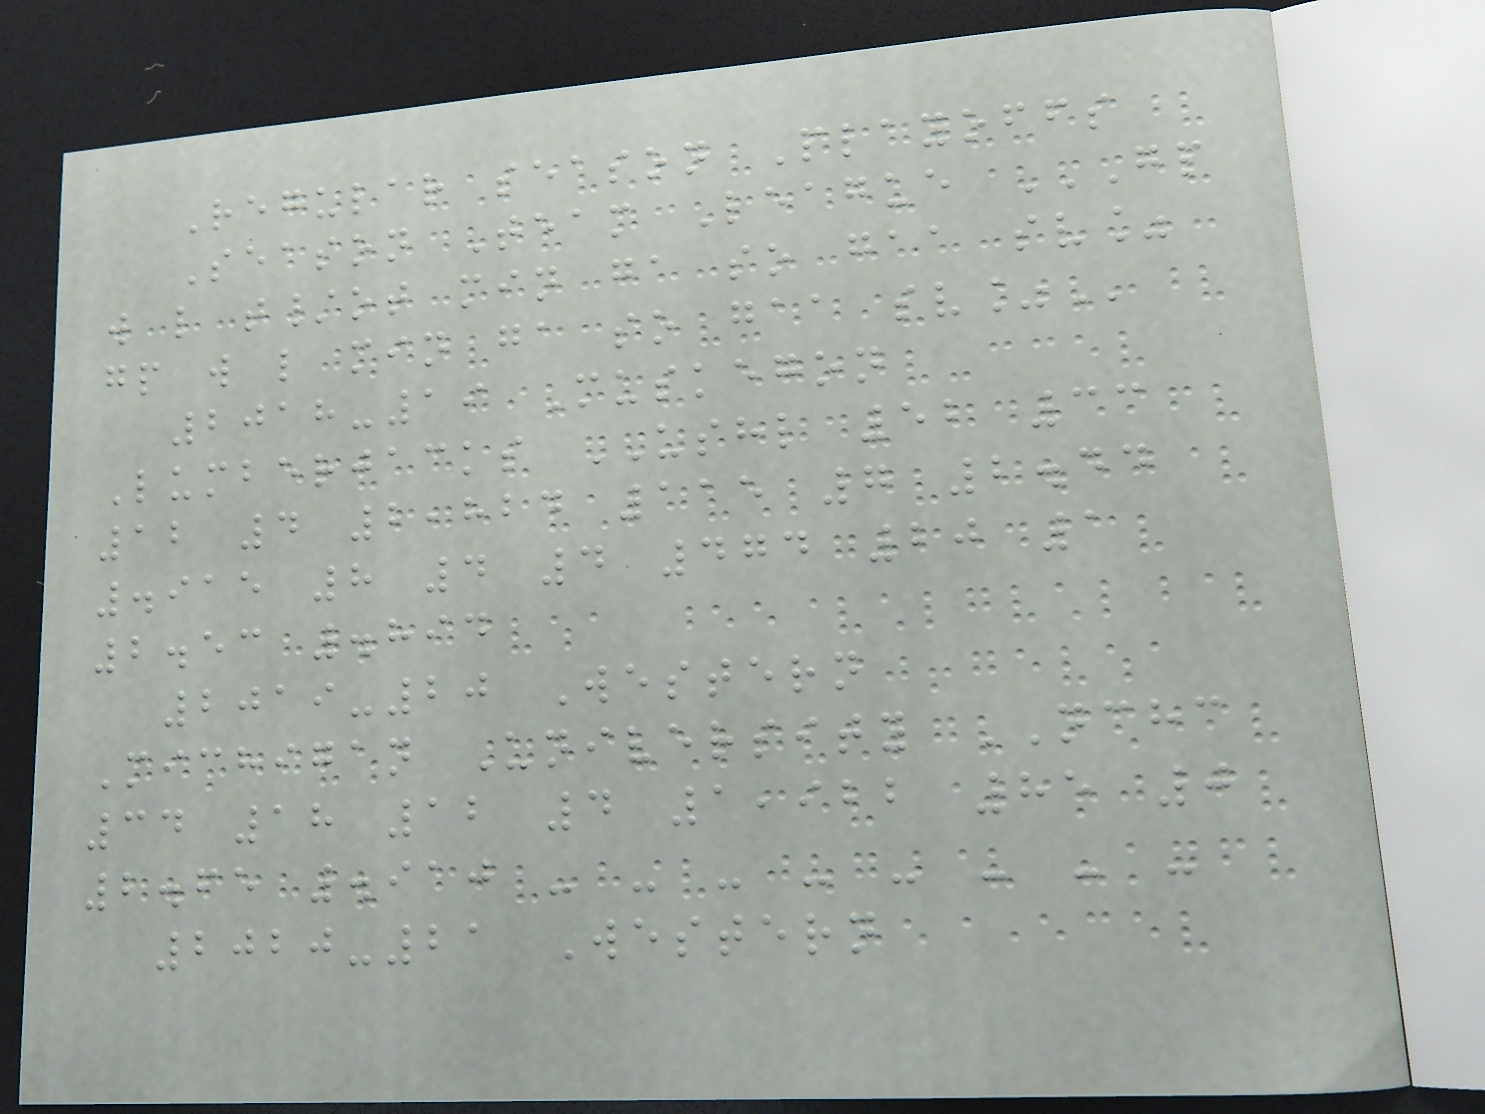Regular season Playoffs
Season Team League GP
W L T/OT MIN GA SO GAA SV%
GP W L MIN GA SO GAA SV%
2018-19 Muskegon
Lumberjacks USHL 52 33
12 4 2,824 115 7 2.44
.915 8 4 4 474 20 1
2.53 .894
2019-20 Western
Michigan University NCHC
34 18 12 4 1,922 85 0
2.65 .910 - - - - - - - -
2020-21 Western
